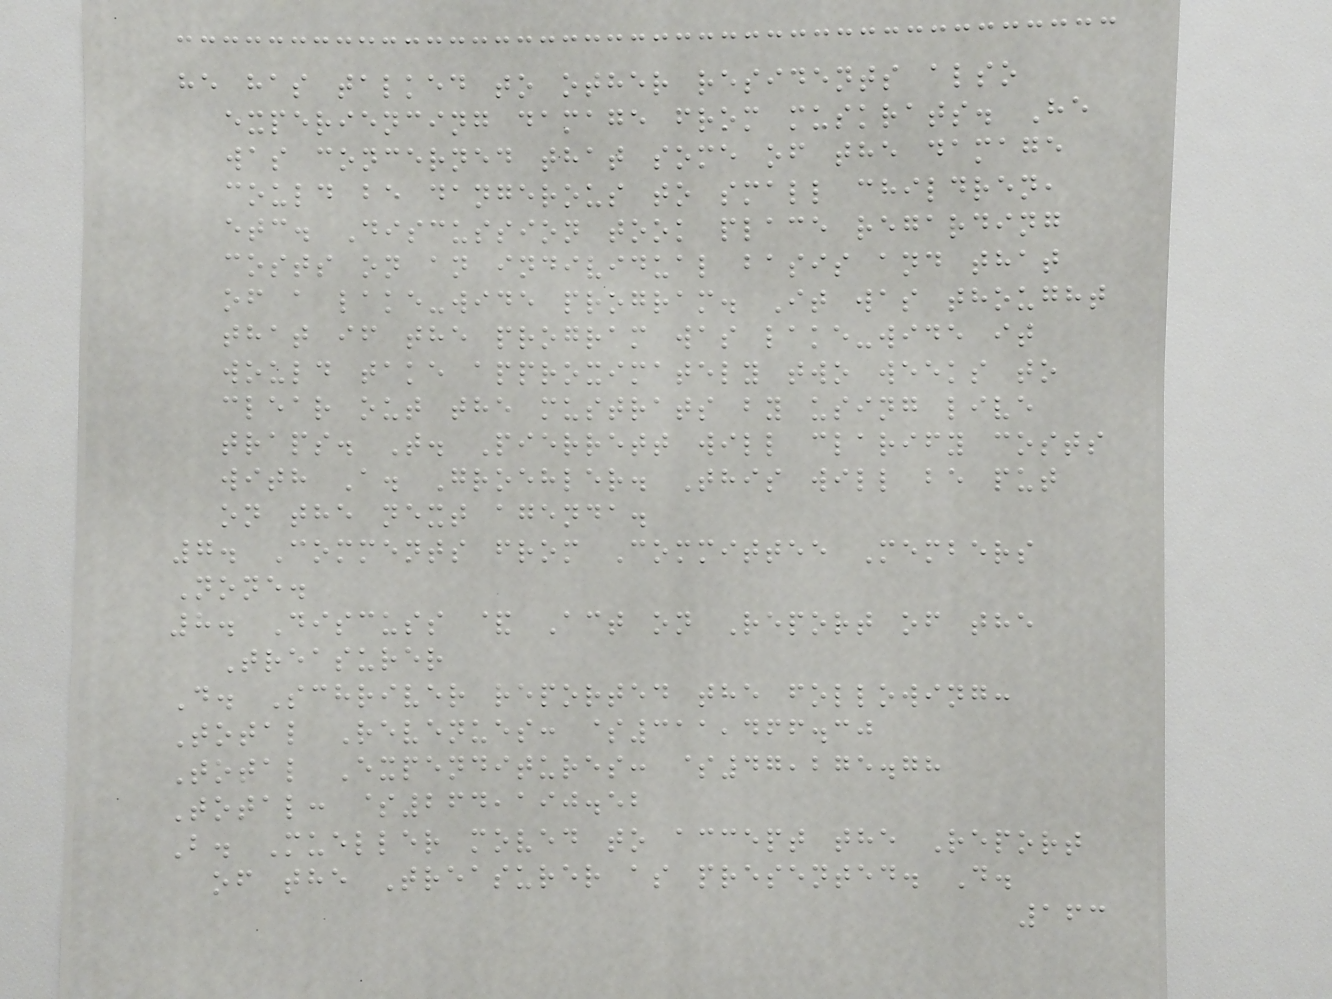he has talked to other residents also
experiencing damage from muskrats. He
was concerned that some of the damage
could be dangerous to small children,
etc. Discussion took place regarding
costs on an individual basis and that
of a lake-wide program. It was thought
that if the program was lake-wide it
would take approximately two weeks to
clear out the mustrats by using live
traps. T. Pierrett will clarify costs
with A. Groehler. This will be put
on the next agenda.
7. Comments from Committee Members
None.
8. Discuss & Act on Report of the
Treasurer
D. Schriver reported the following:
Total Revenues: $311,466.30
Total Expenditures: $47,275.78
Total: $264,190.52
B. Mueller moved to accept the Report
of the Treasurer as presented. D.
163
